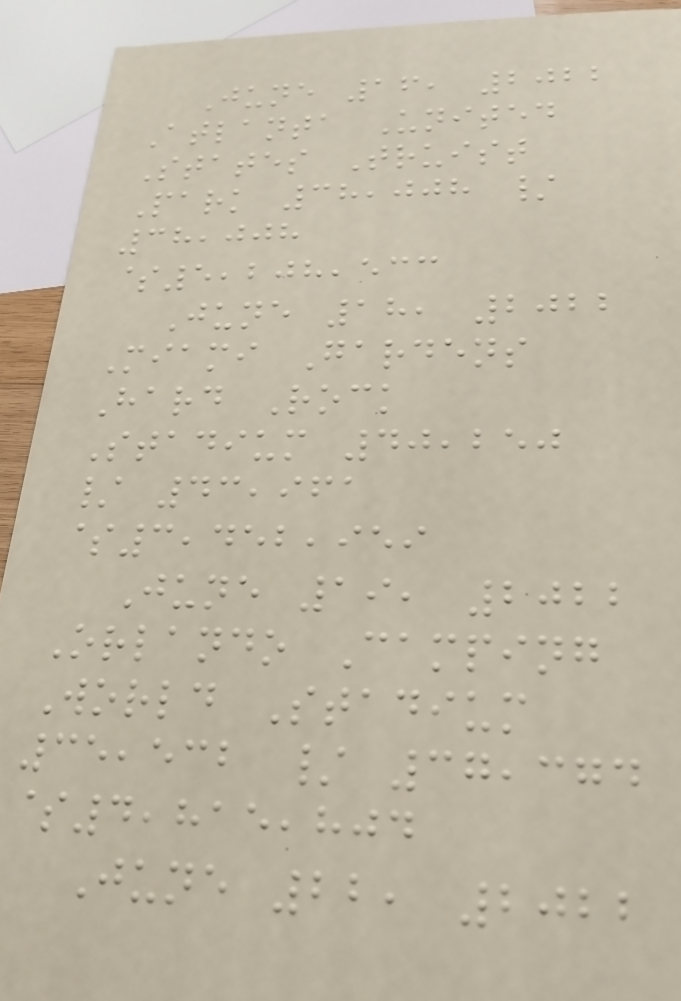June 16, 2022
Atlanta United
States Truist
Park 38,008 /
38,008
$5,208,533
June 18, 2022
Miami Gardens
Hard Rock
Stadium 40,250
/ 43,961
$3,452,959
June 19, 2022
Orlando Camping
World Stadium
35,532 / 37,374
$4,815,804
June 22, 2022
